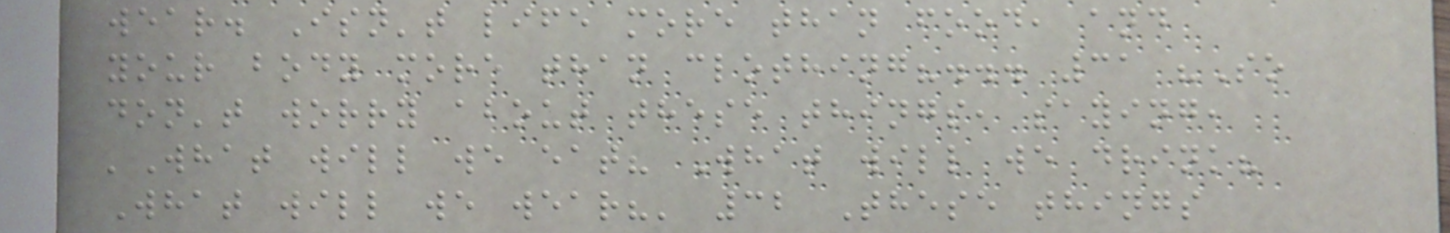wear. Isn't life more than food, and
your body more than clothing?... 31 "So
don't worry about these things, saying,
'What will we eat? What will we drink?
What will we wear?' 32 These things
